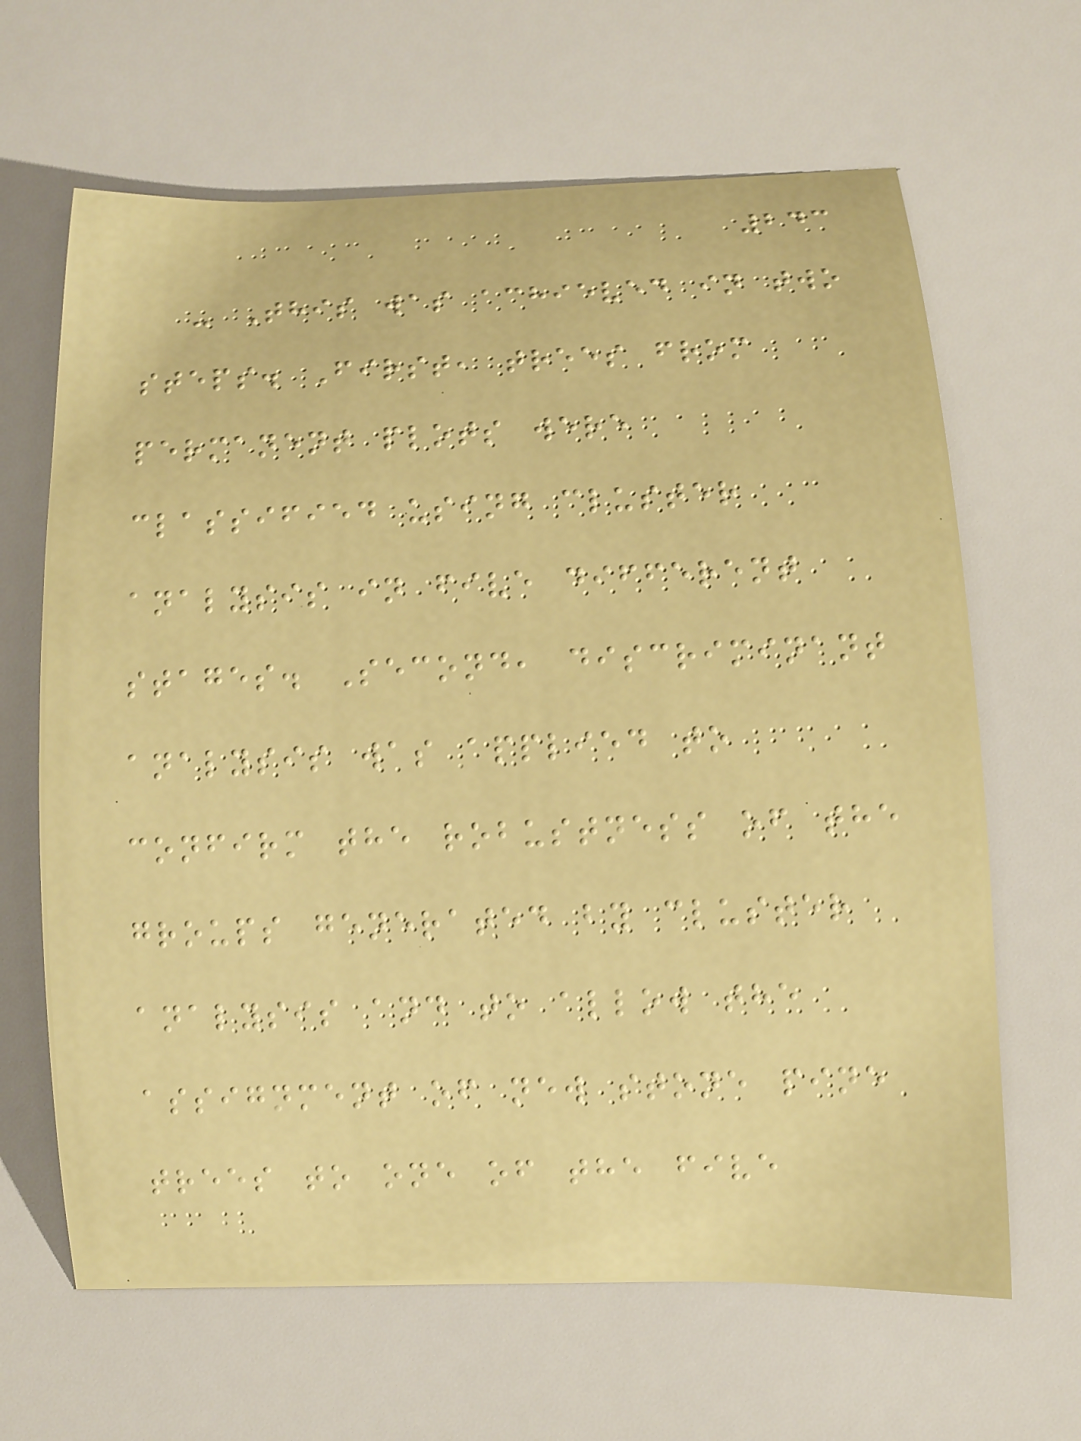243
- This was achieved in two
steps. First, trees from
permanent plots were
classified using cluster
analysis in five different
stages. Second, discriminant
analysis was applied to
confirm the robustness of the
groups generated by cluster
analysis and to allow the
assignment of new stone pine
trees to one of the five
